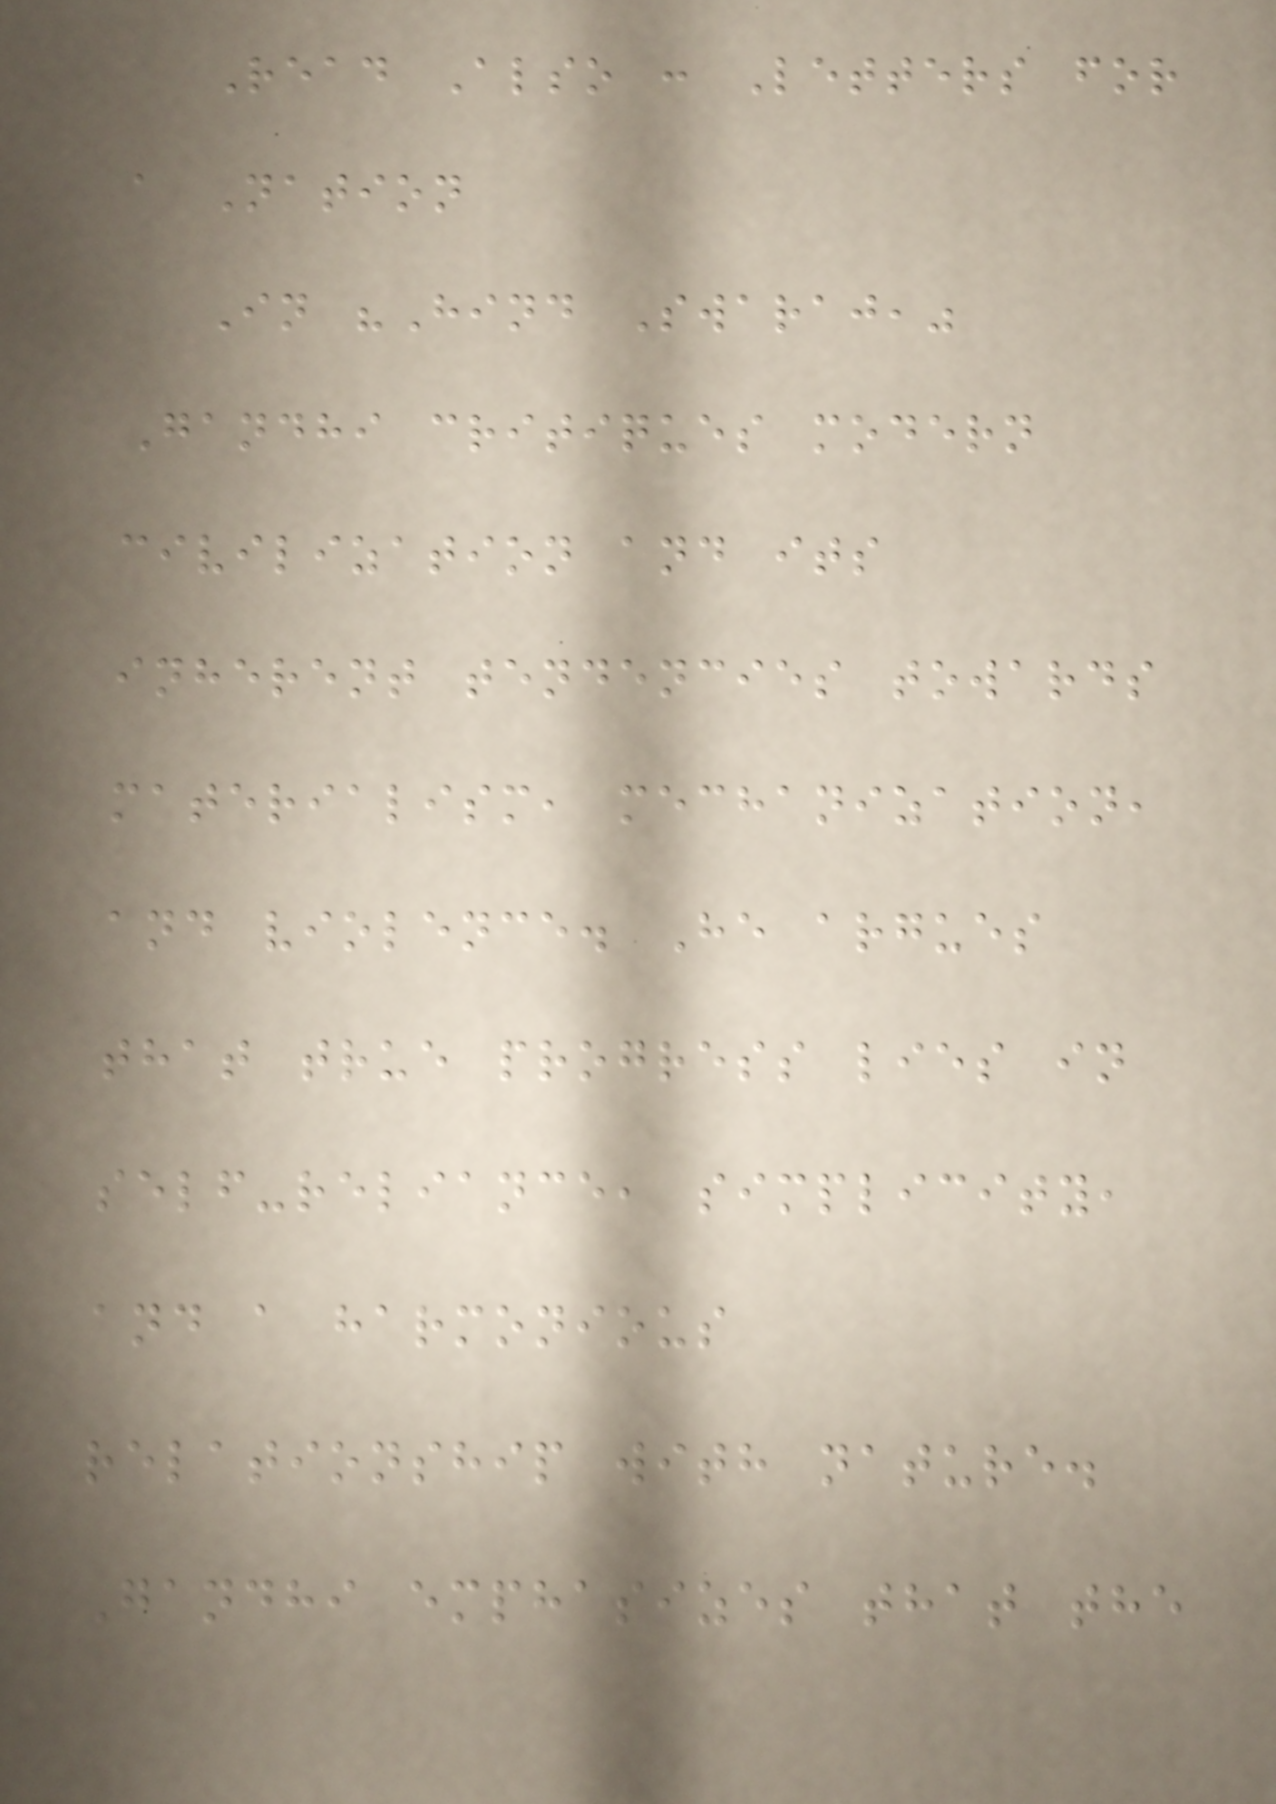Read Also : Letters for
a Nation
In "Hind Swaraj,"
Gandhi critiques modern
civilization and its
inherent tendencies towards
materialism, mechanization,
and violence. He argues
that true progress lies in
self-reliance, simplicity,
and a harmonious
relationship with nature.
Gandhi emphasizes that the
